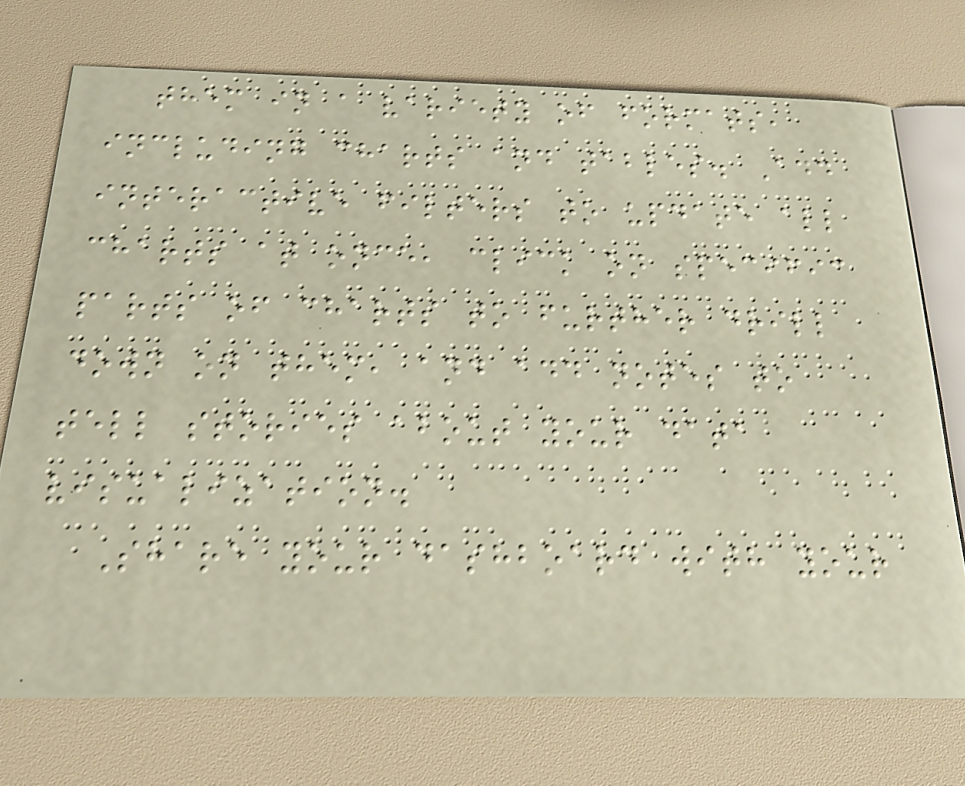them in a variety of formats,
including charts and tables. Add
interactive filters to update all
charts at once, click on specific
parts of charts to further drill
down on them, and add notes to
tell stories about your data
visualization.
Share your dashboard with your
